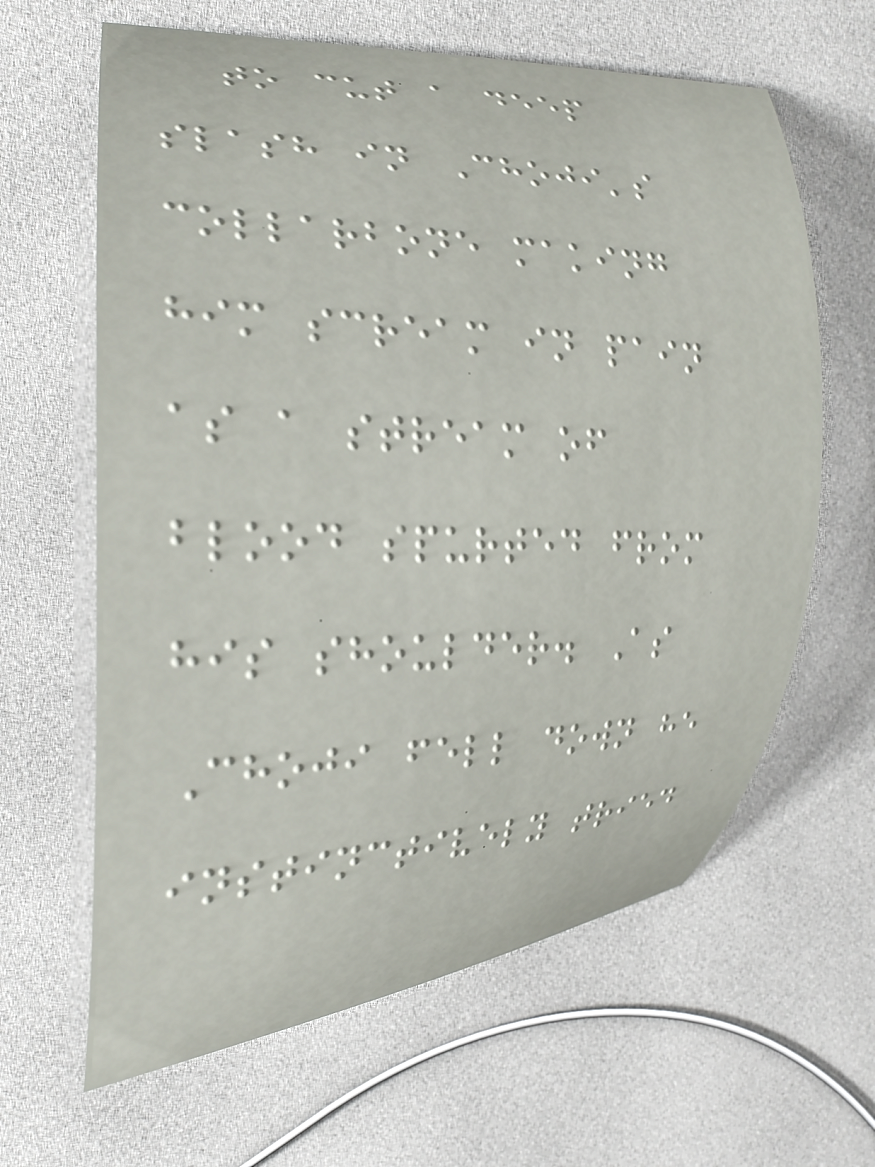to cut a deep
slash in Choji's
collarbone making
him scream in pain
as a stream of
blood spurted from
his shoulder. As
Choji fell down he
instinctively tried
